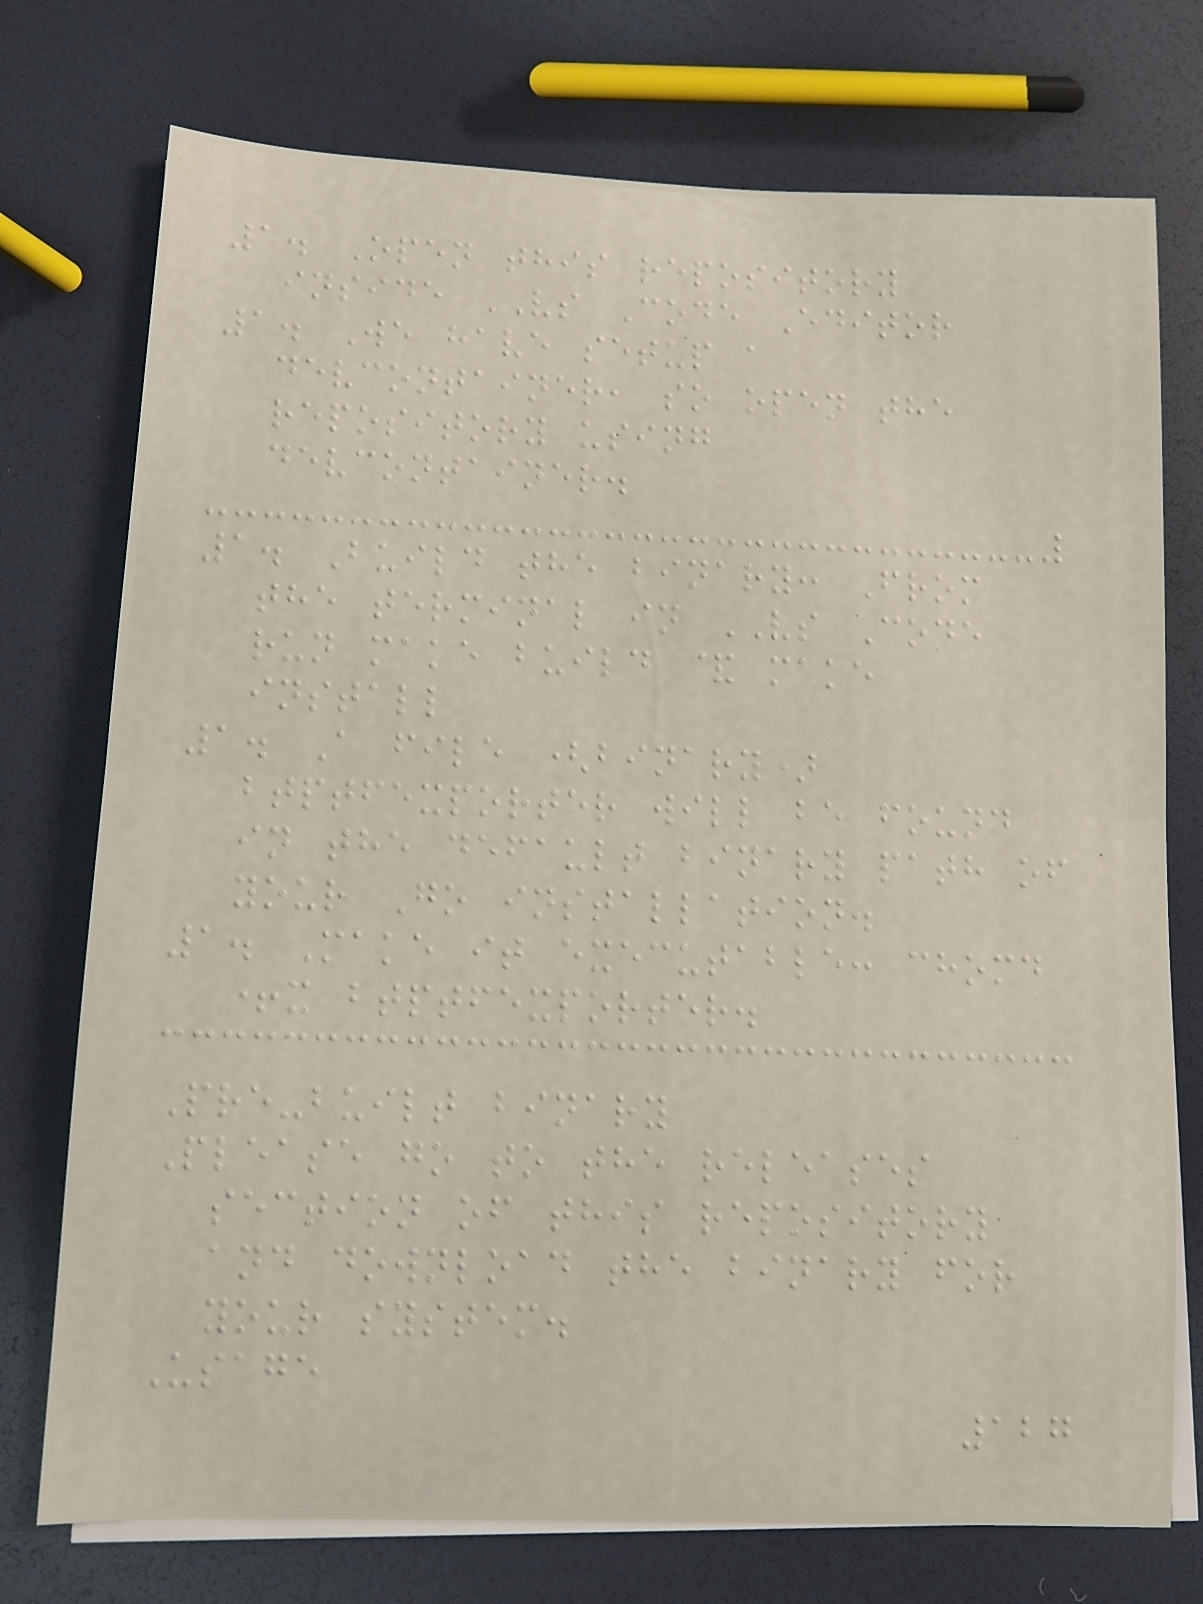1. Open this repository
inside VS Code Editor
1. We have setup a
devcontainer, so open the
repository using
devcontainer.
1. Build the binary: From
the terminal in VS Code
run make build & make
install
1. A file (binary)
btptfexporter will be found
in the default binary path of
your Go installation.
1. Make it executable: chomd
+x btptfexporter.
Pre-built binary
Please go to the releases
section of this repository
and download the binary for
your system.
Usage
127
